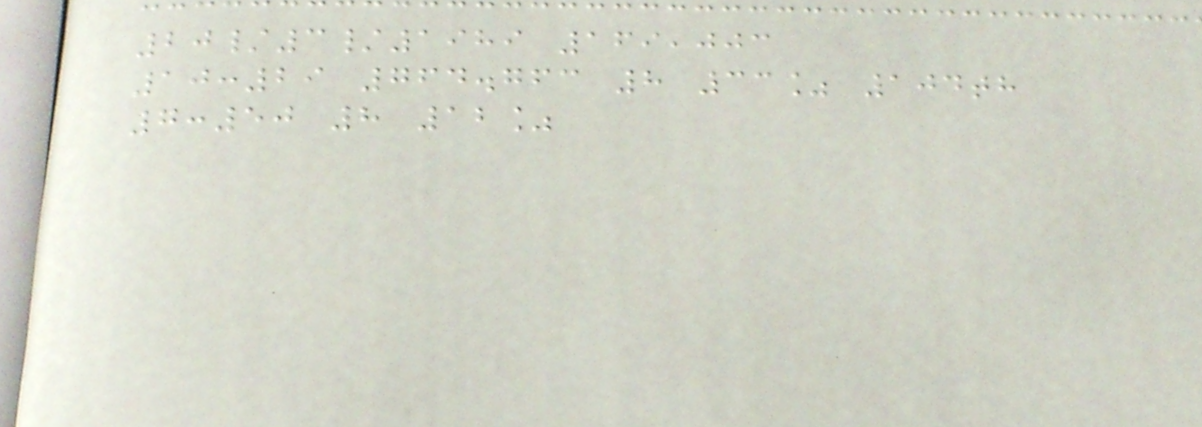20/3/1989 169,003
10:29 764.763 8 33% 104th
7:50 8 12%
